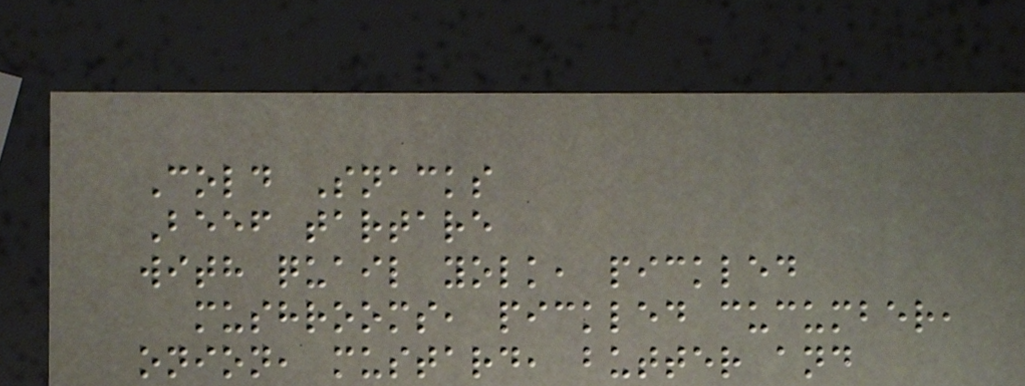Cold Snacks
Beef tartare
with quail yolk, pickled
mushrooms, pickled cucumber,
onion, mustard, butter and
